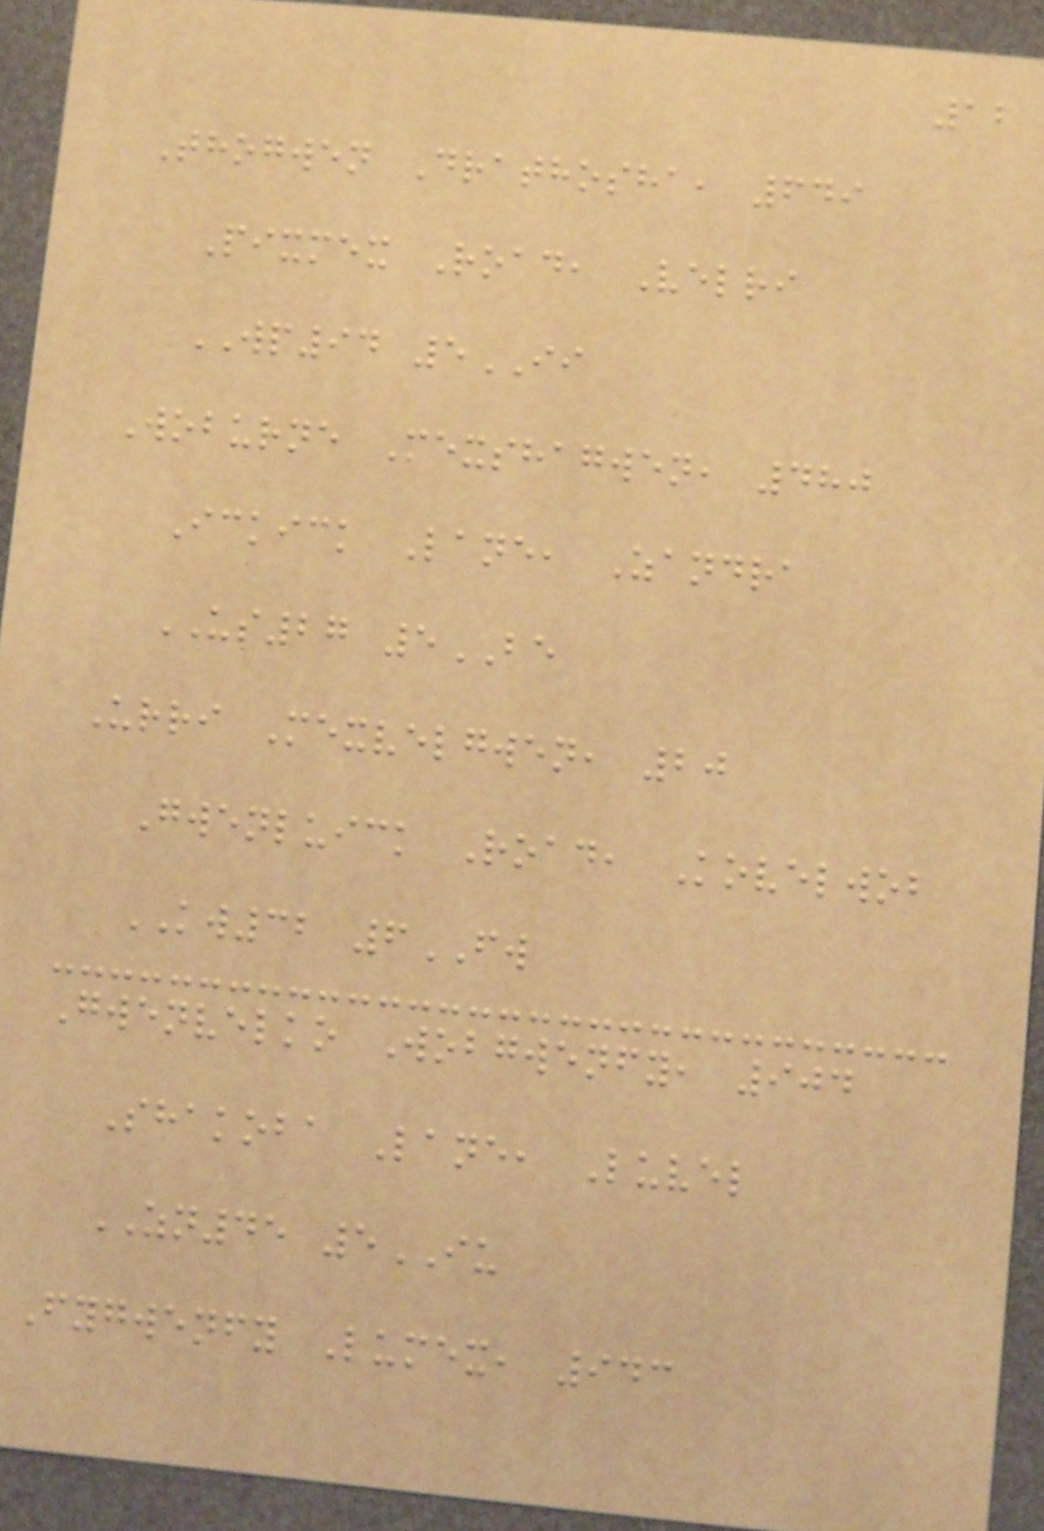12
Thogwen Drathosha, 649
Pixmex Road, Velri
WP94 5II
Woburne Mexshagwen, 480
Ickick Lane, Zandra
US27 5BE
Urri Mexvelgwen, 20
Gwenluick Road, Kovelwob
KW32 6FW
Gwenvelko Wobgwenfy, 904
Shakoba Lane, Luvel
ZN45 5IU
Fygwenfy Lumex, 943
